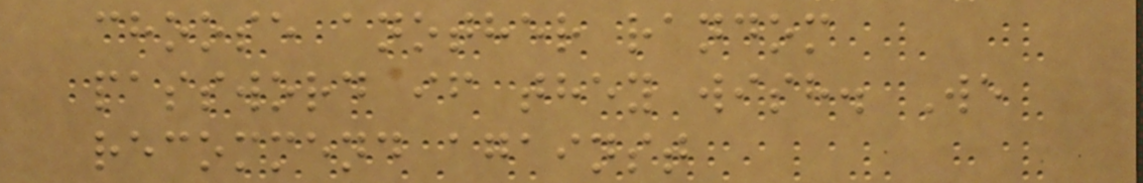choose another random
password if they wish. We
recommend against
